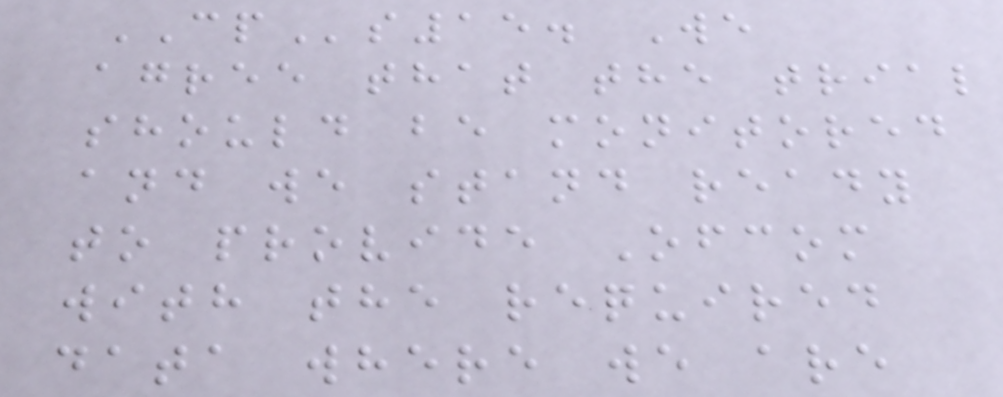CPs15. We
agree that the trial
should be monitored
and we stand ready
to provide Ofcom
with the required
data where we are
